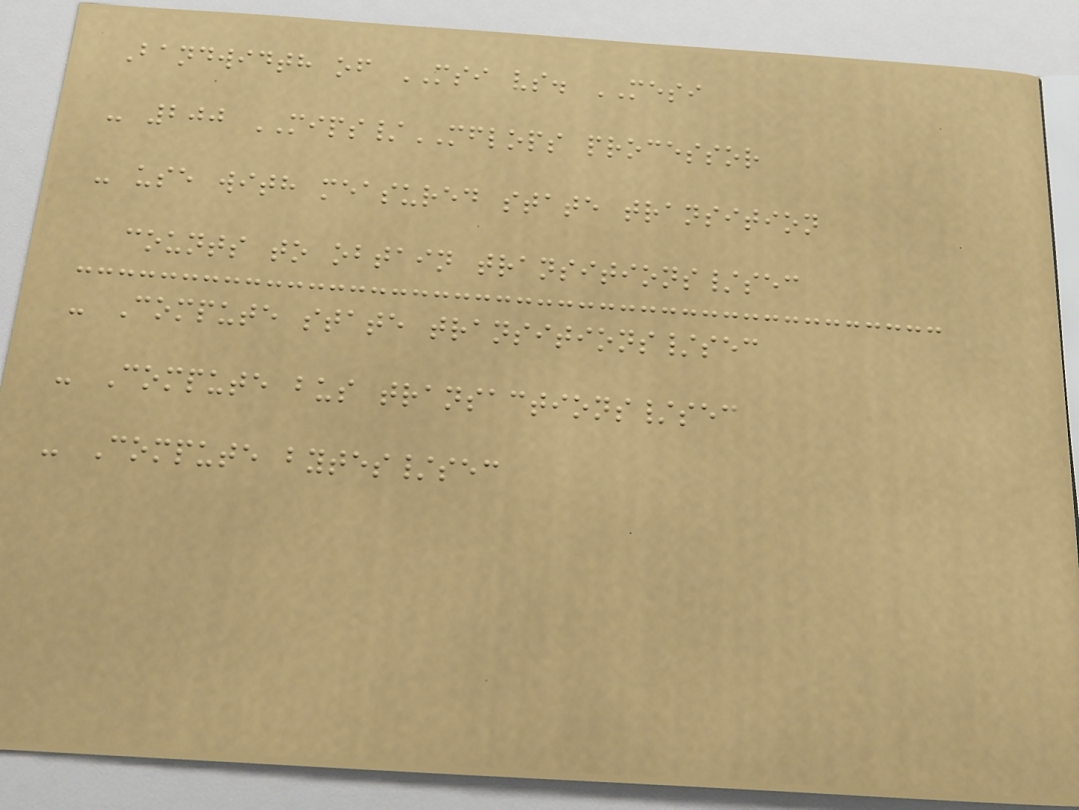Bandwidth of MSI vs. MESI
- 200 MIPS/MFLOPS processor
- use with measured state transition
counts to obtain transitions/sec
- Compute state transitions/sec
- Compute bus transactions/sec
- Compute bytes/sec
